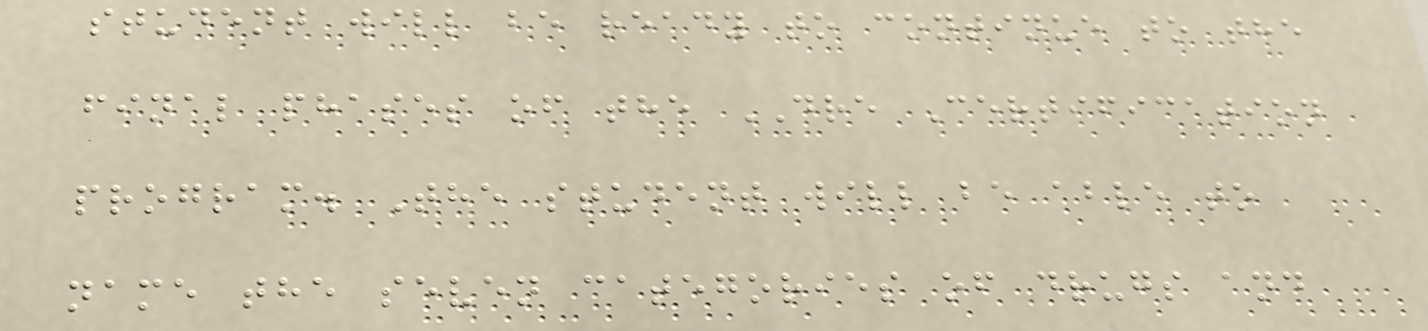student will be ready to continue to the
final phases of the DRE Certification
program. The student will be able to
name the seven categories of drugs and
